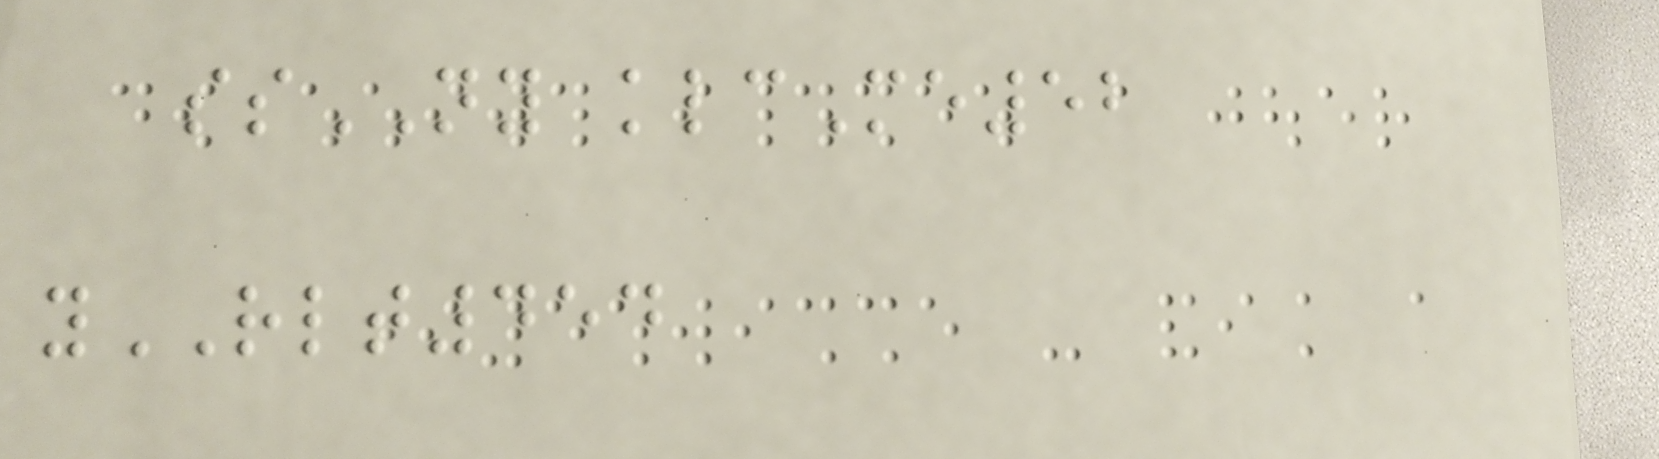ssNY klcMe52
yRLT454
